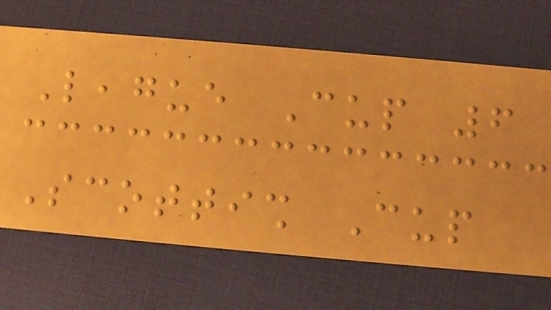League Cup 6
Scottish Cup
